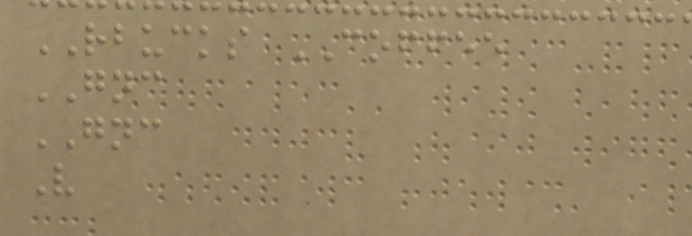RBUCKS COFFEE
GNC
GNC
V
